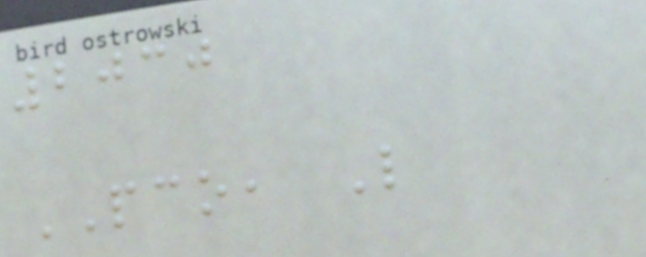2030
PCO, L
